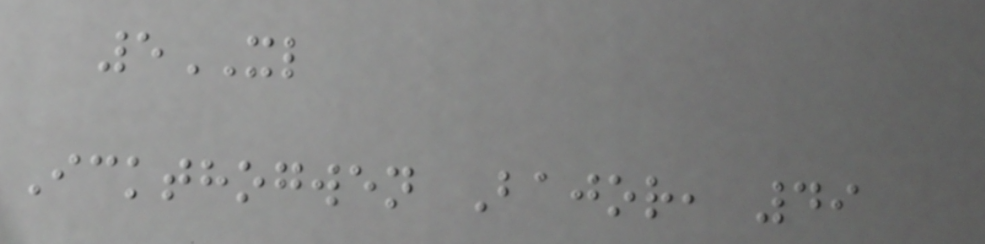5XL
Ickthogwen Bajor, 49
